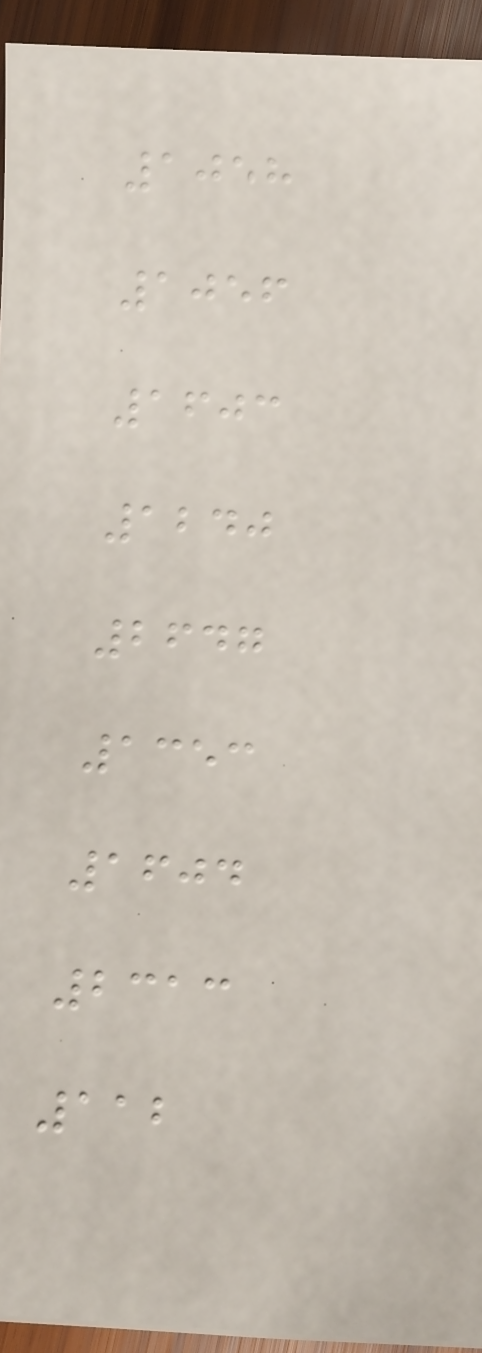1058
1056
1603
1240
2647
1353
1604
2313
112
